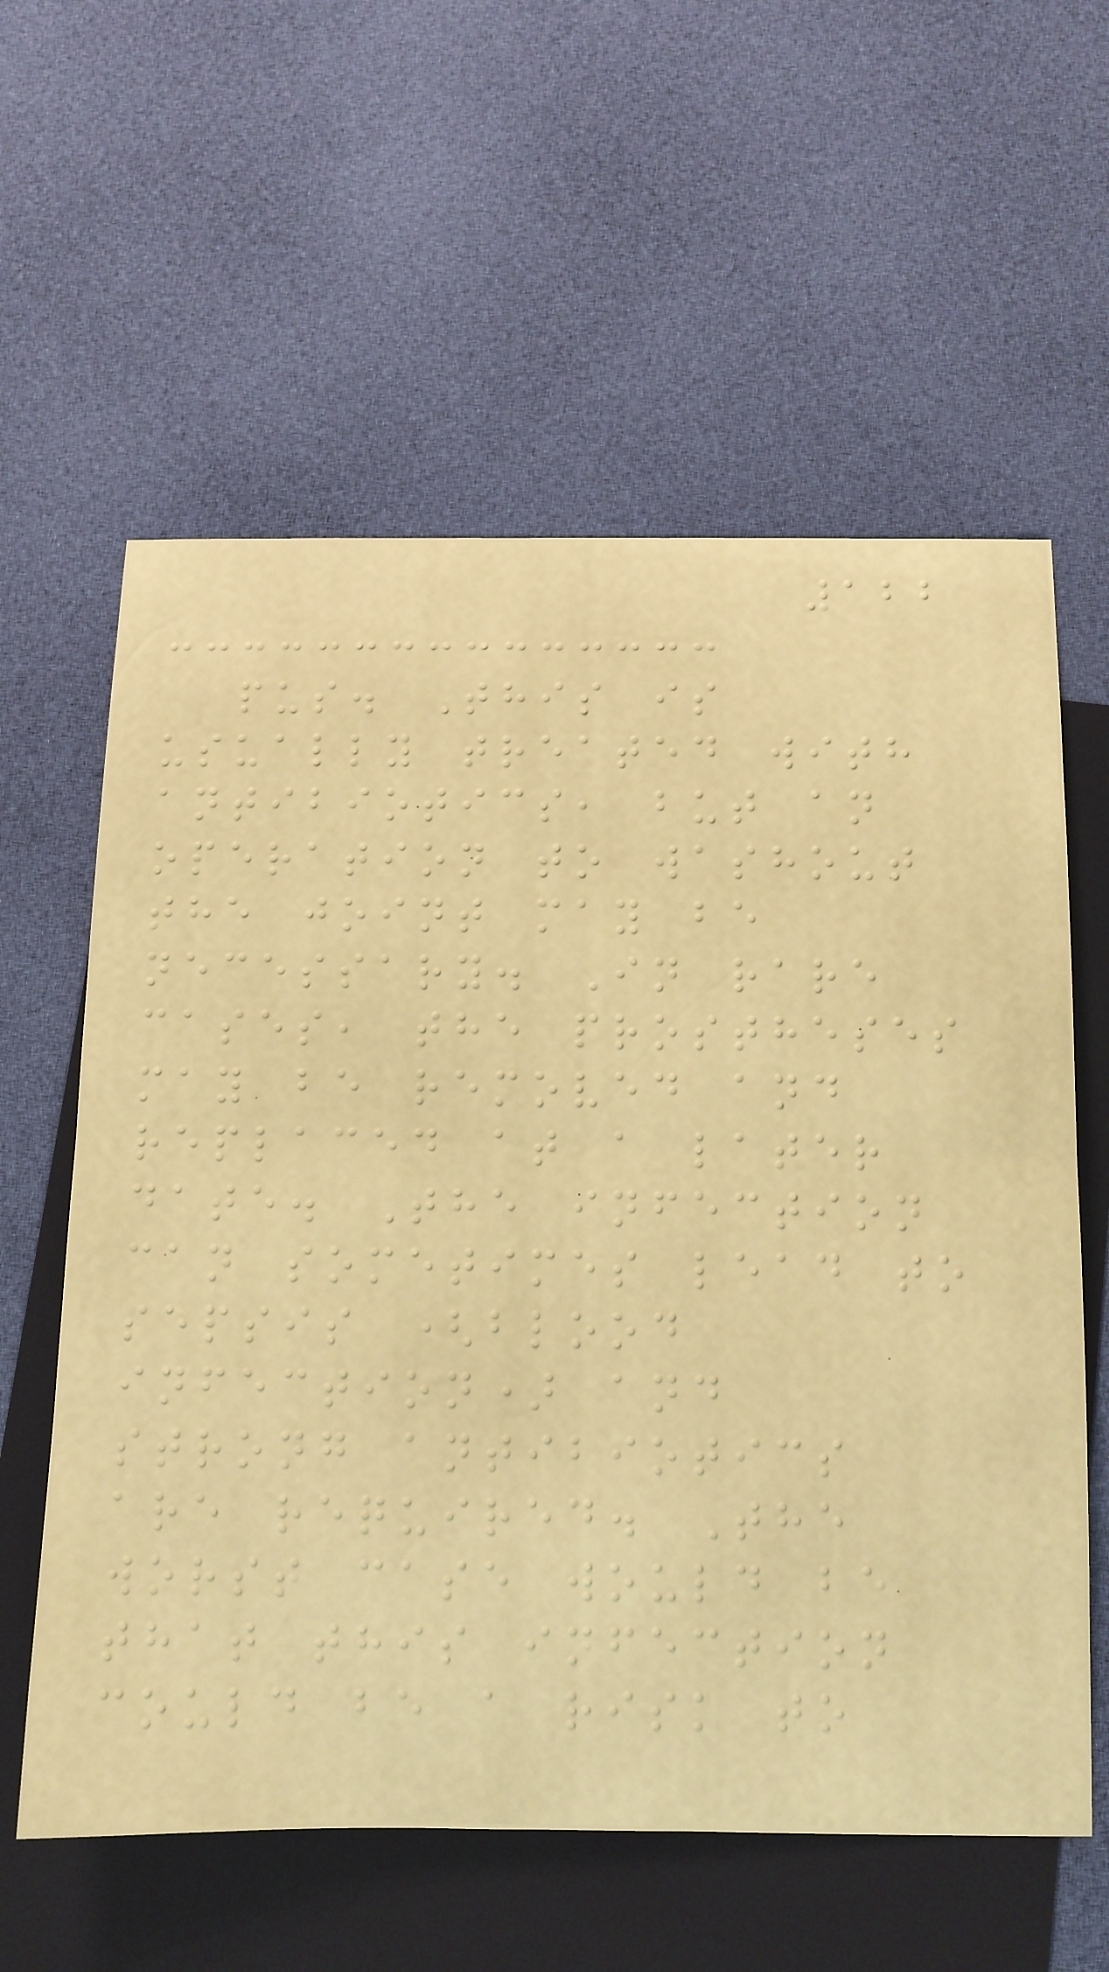122
pus. This is
usually treated with
antibiotics, but an
operation to washout
the joint may be
necessary. In rare
cases, the prostheses
may be removed and
replaced at a later
date. The infection
can sometimes lead to
sepsis (blood
infection) and
strong antibiotics
are required. The
worst case would be
that this infection
could be a risk to
